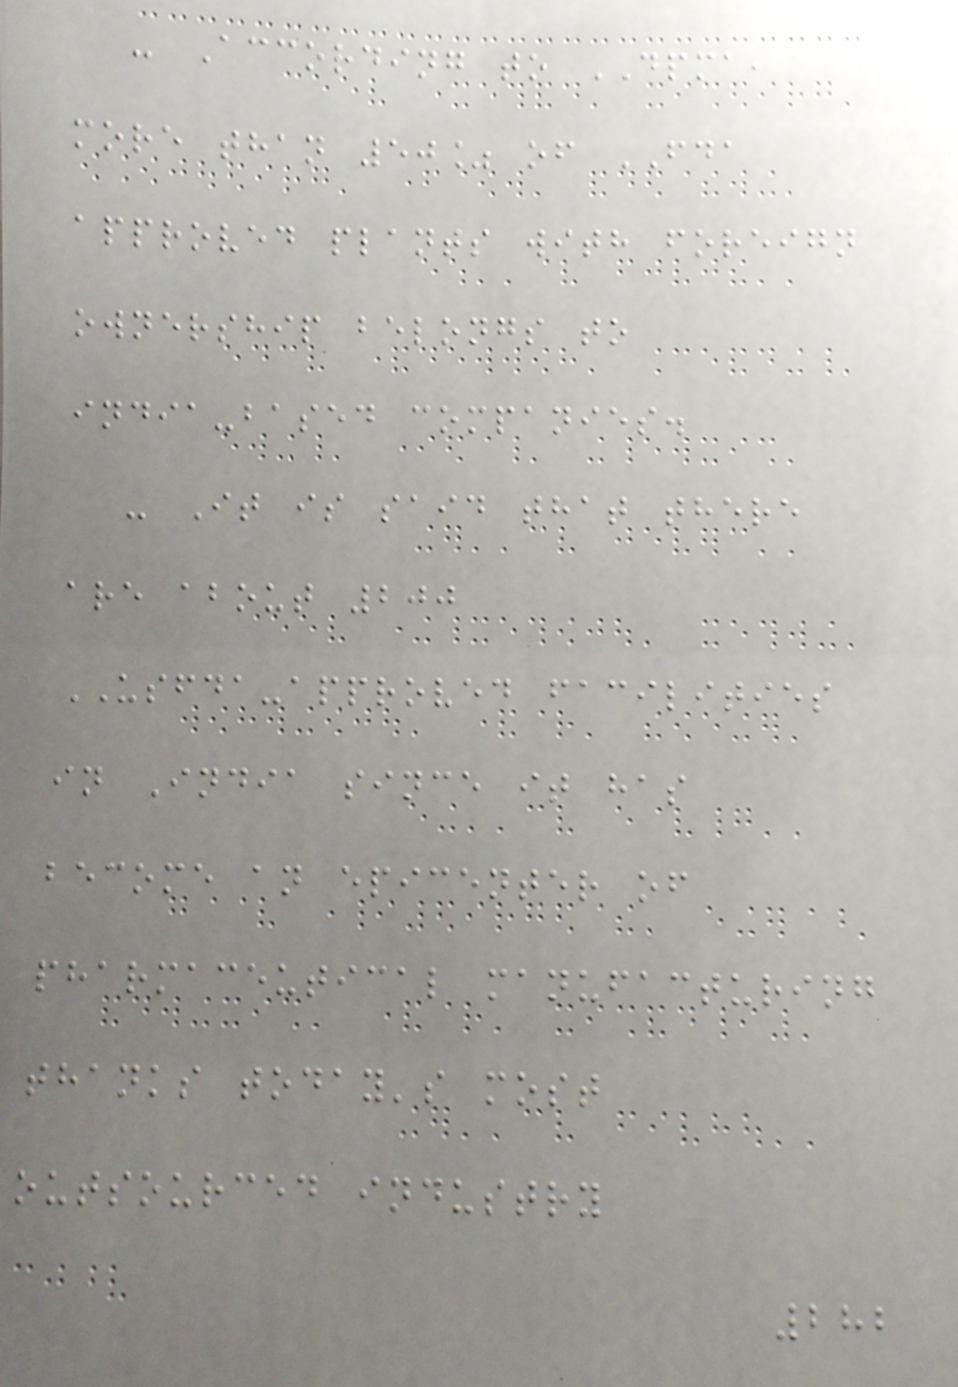- According to DPMA,
more than 50% of FDA
approved plants with foreign
ownership belongs to
india-based companies.
- It is said that there
are about 200
USFDA-approved facilities
in India since it has
become an epicenter of
pharmaceutical manufacturing
thanks today's most
outsourced industry
282
